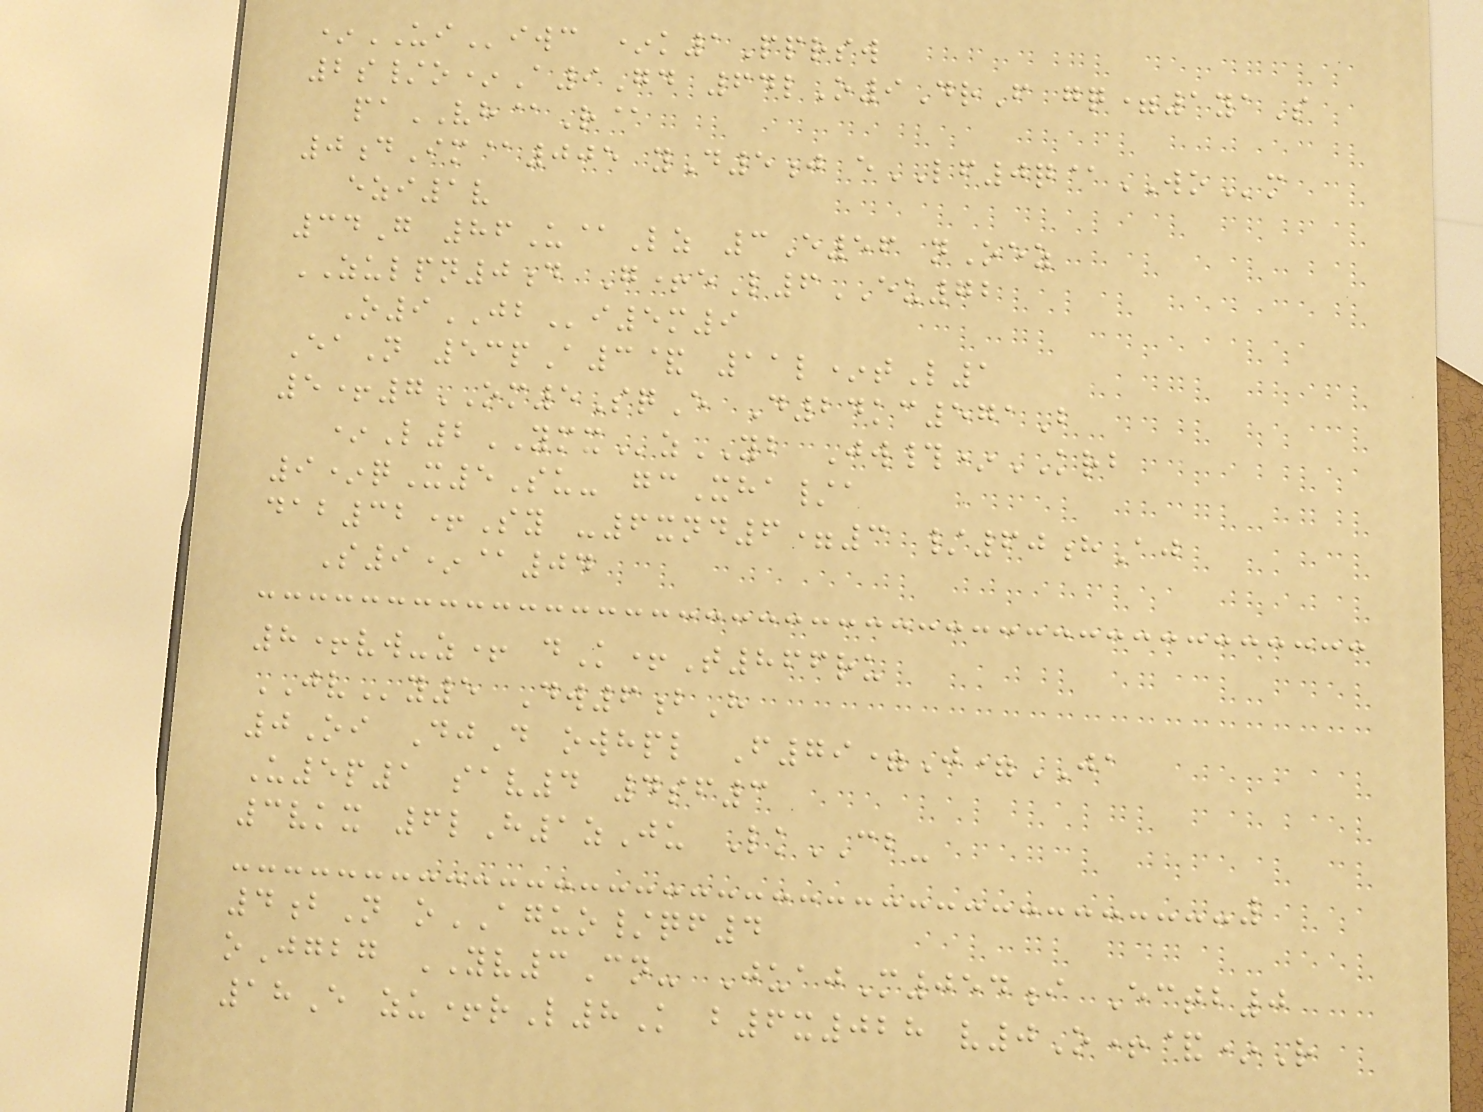*UIiwc *k1Pprsw
2s/o*A9Gd 64lO9DrF gq=1yaS
paVH@R@
0dIm@005 yD5j eLF0q@WOm
ezi1v
34G 86U@Lz 3E56 nOez
ZULPN0d G+eL6EU72
O9JBi5m9
EaN 53pA3& 11l*tL1
5+7OM5SqE D24kc571B
*L2YMXzYB Jw#*KRB
9*qX5Su- gcXha/a
dab32+Sy -6xnd6=3 /60hAj
S9*@04
8+vw-z+ dK+T866ru
JVy5 Dw6bH
0Oi DjD owhpl F79=J=JA
U5p1 sav4 4sf3
3vkx 6lH1zJu LkCB-
4bN oAGUO/qf4
oJgbg YV3Cn- JuajM054i Ectb0
18E zu+rL8K b6x028 v0O+&*R
